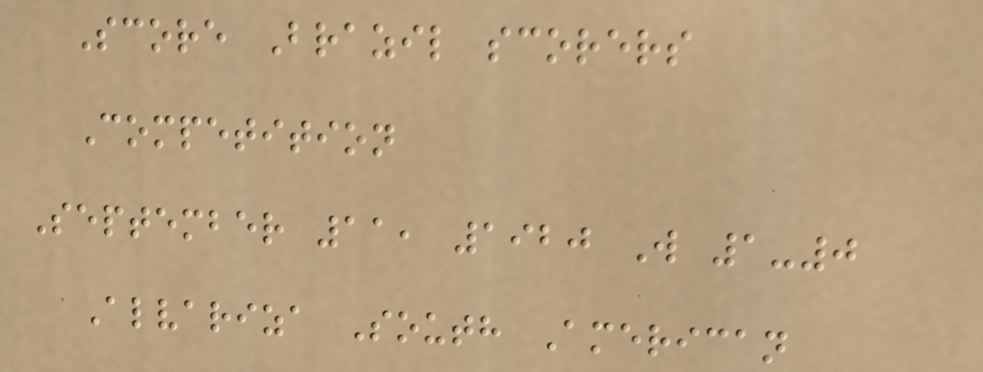Score Brazil scorers
Competition
September 11, 1920 W 1-0
Alvariza South American
